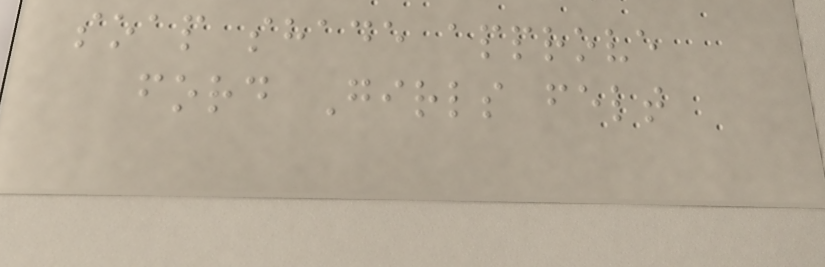soap shade approve
ford Girls felt
